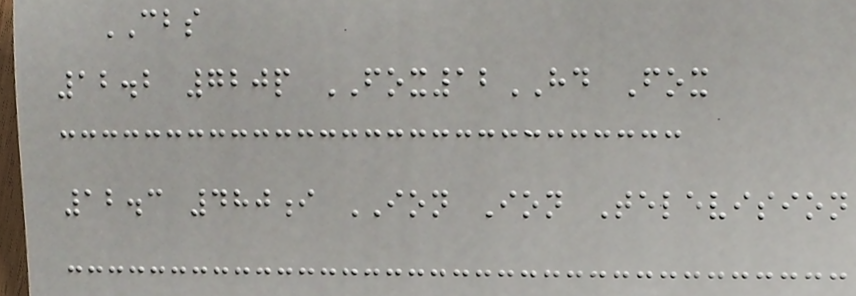CBS
12.2 720p FOX12HD Fox
12.3 480i ION Ion Television
